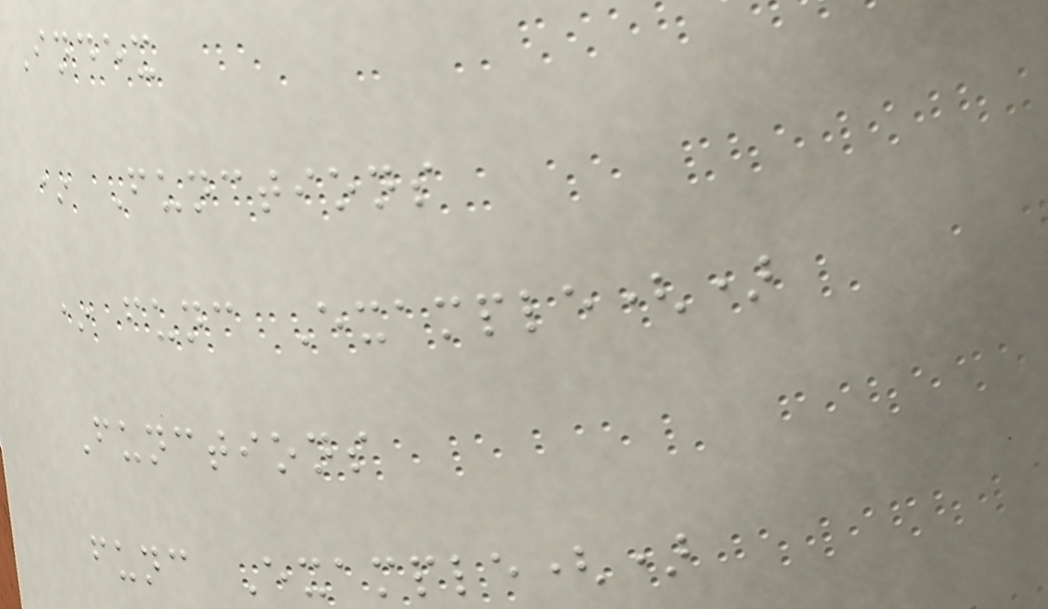Index
* Functions
* func Example()
Functions
func Example()
